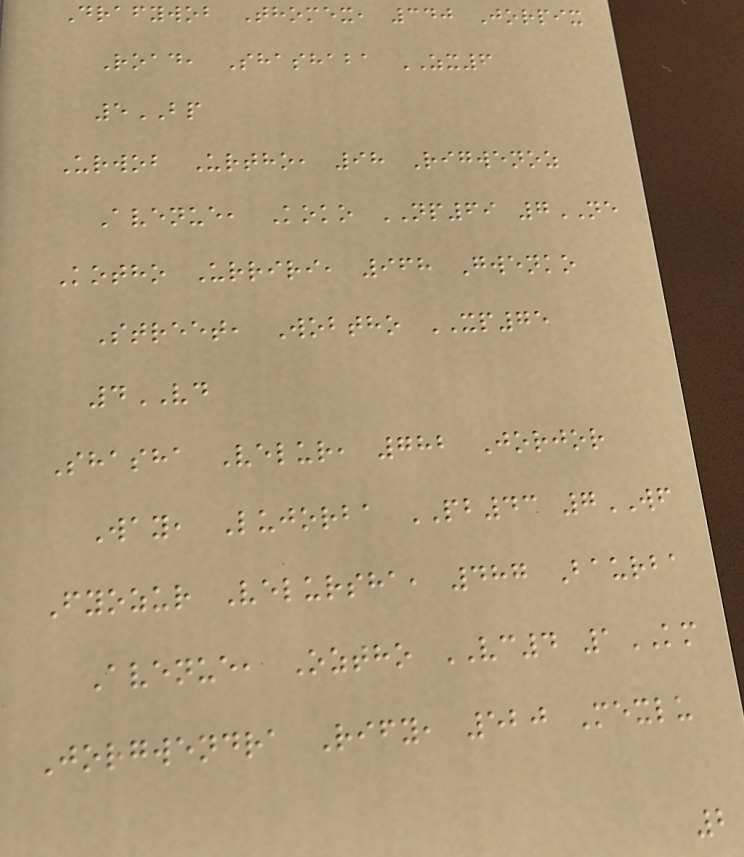Drafywob Thomex, 340 Jorpix
Road, Shashaba ZX6
5BP
Urwob Urtho, 98 Rigwenoz
Avenue, Koko NP69 7NE
Kotho Urriri, 968 Gwenko
Street, Wobtho XP75
4VD
Shasha Velur, 782 Jorjor
Way, Lujorba PB43 7WF
Fyozur Velursha, 487 Baurba
Avenue, Oztho VC4 1KM
Jorgwendra Rify, 520 Mexlu
2
